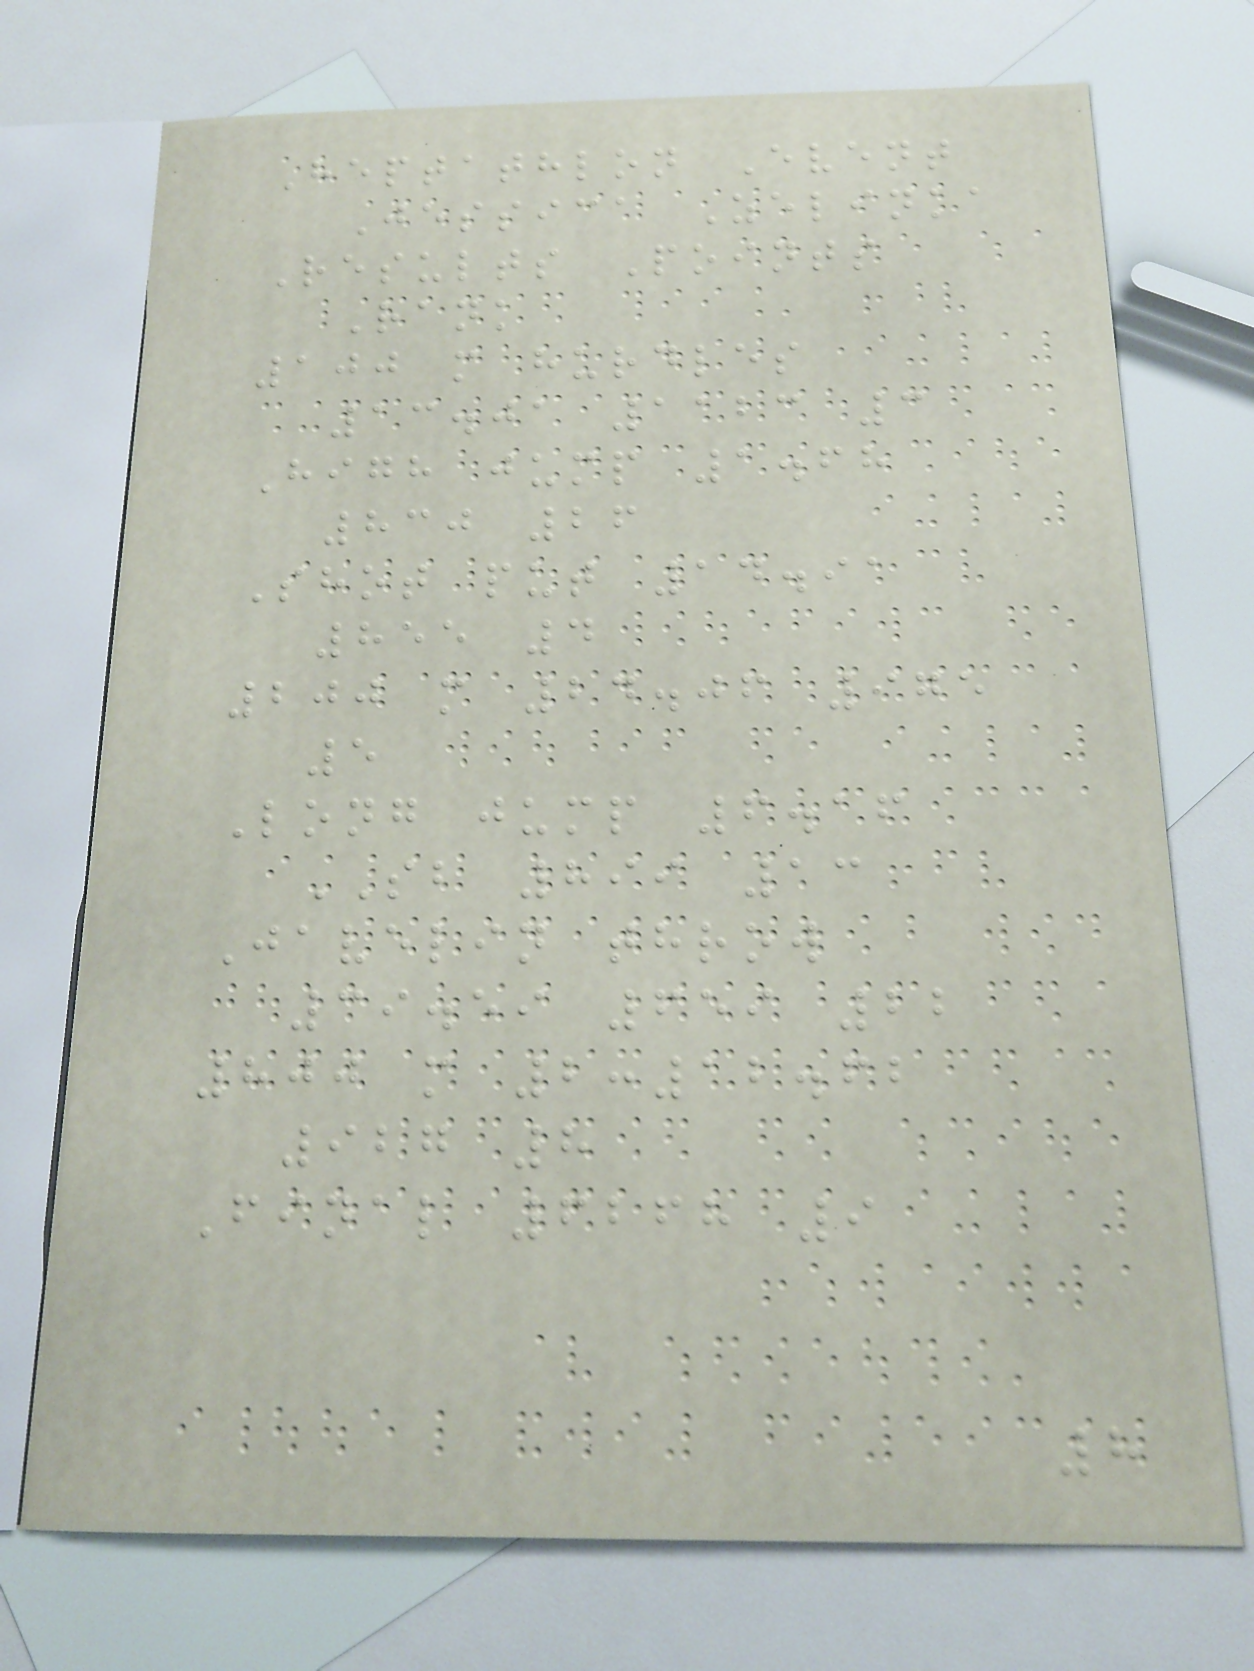Heptathlon Event
Jessica Zelinka
Results Points
Rank
100 m hurdles
13.01 1123 3
High jump 1.68
830 26
Shot put 14.91
855 4
200 m 24.06 975
5
Long jump 6.16
SB 899 13
Javelin throw
39.59 659 22
800 m 2:12.62
927 8
Final 6268 9
8
